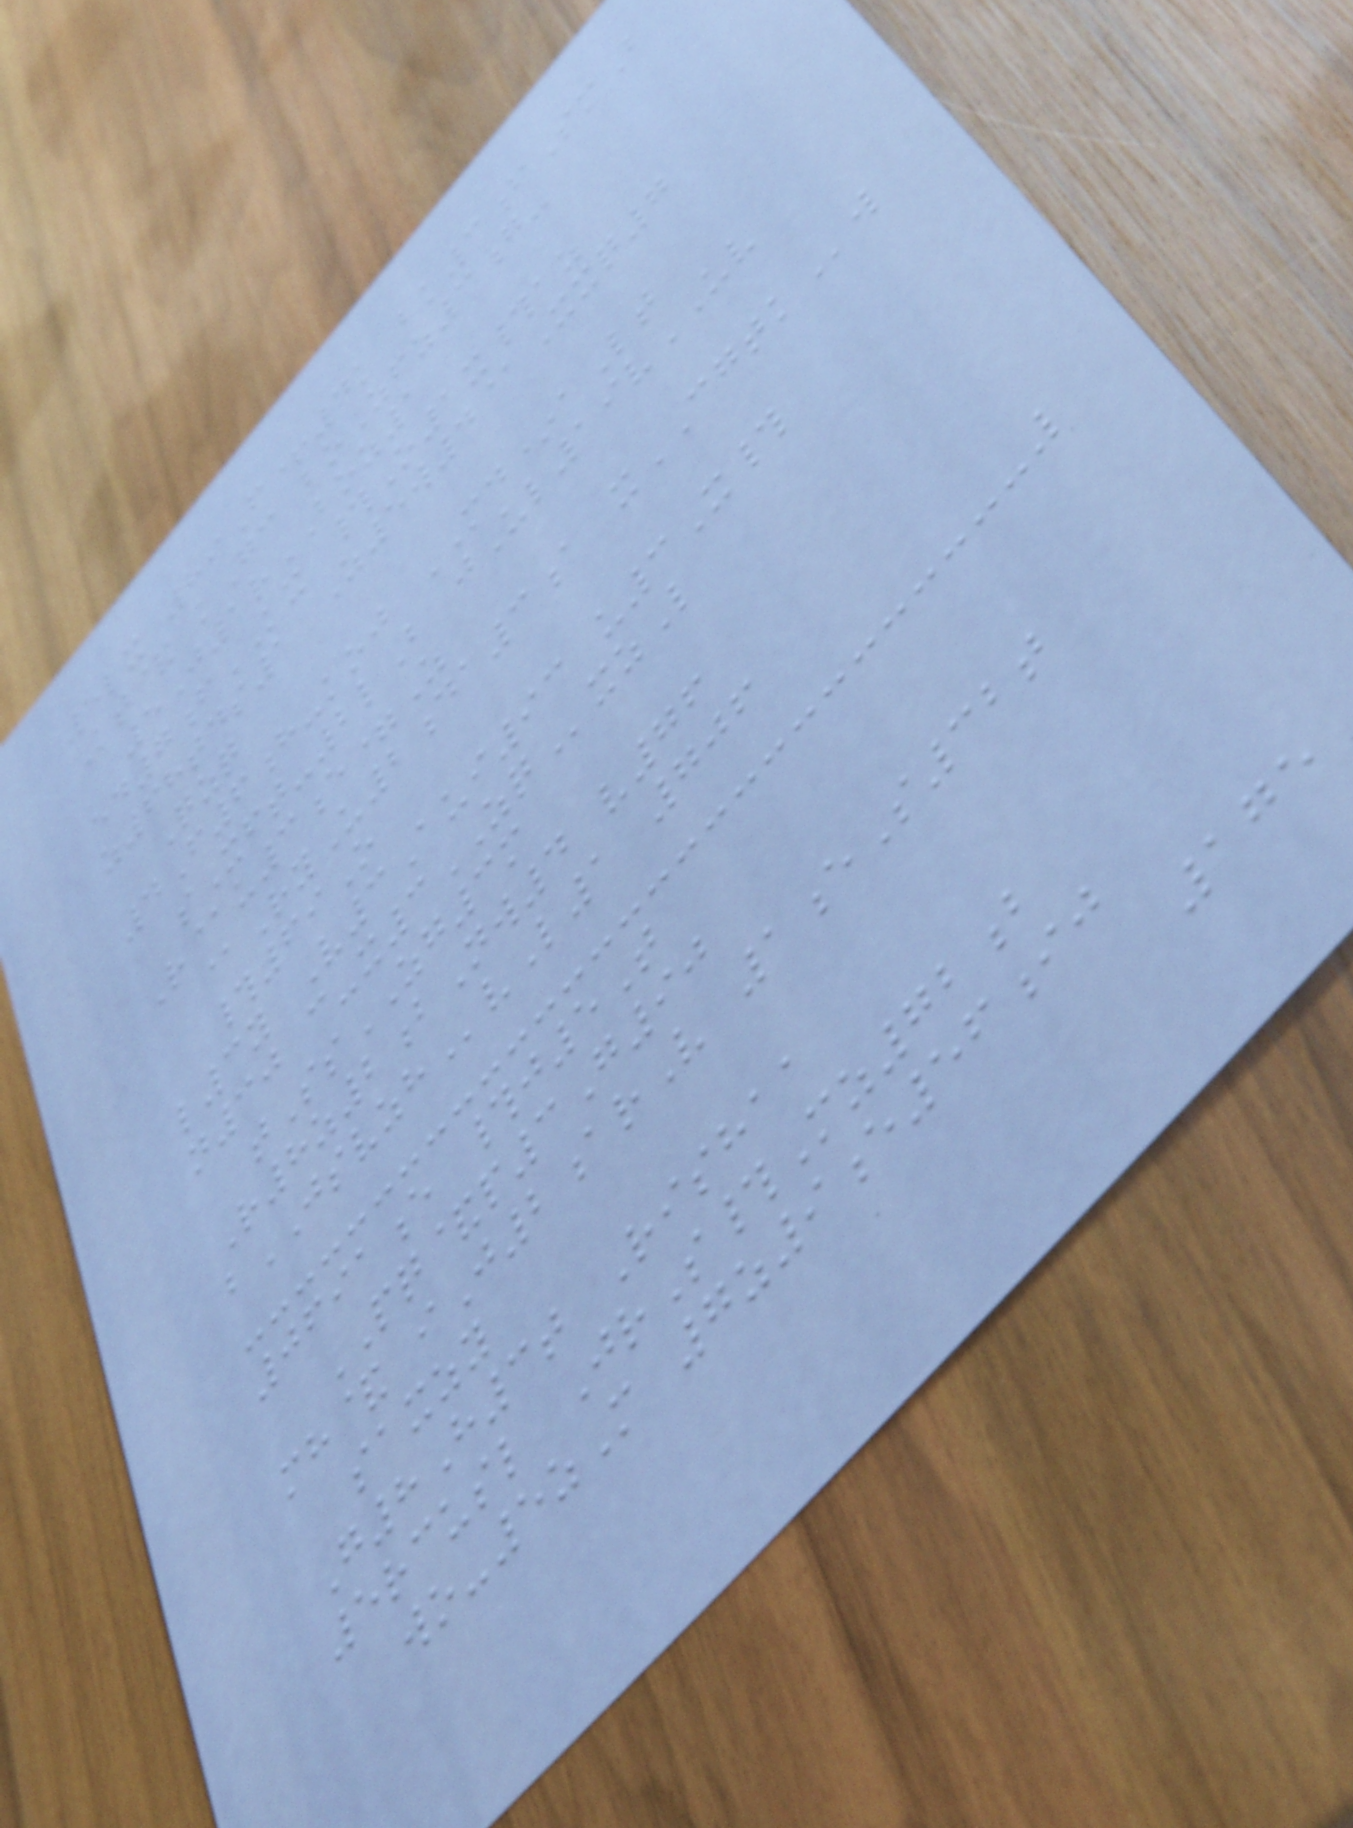5lx 89F+4k bk3fSmB
Kt& kGc boZfz3g-
5J1rBOZ1
ed7fKX #O1x#az
z68tds1 Z5w4@Xxq7
Qzq
4F6h-koj MD*aLt
sXft-2lB jUl19vUV
R@u3e=Z
@RyU2da3a xCGTKw
#69O
l3y V3Aui93 u3X#
n30 c-x3ZQxzL
tSsZG3m
R8z2bNw4 v76
bJSVZHvL1 706
0691e #j5T
PQ&p3G90
mh& iJ2arV 1eS32t
saxzy
G8H3t Rishaa
5rcusl JrS#Mz72b
wo-5zM 7z9e56ij
175
